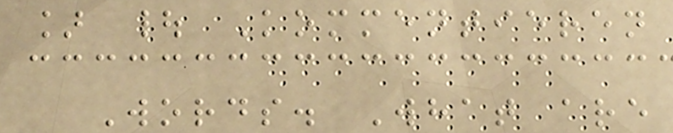] | Kommentieren
Words. What are
